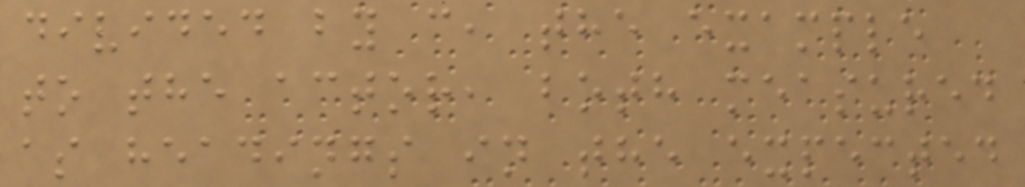divided by c, the example
to the actor, both measured
as headings in the expected
